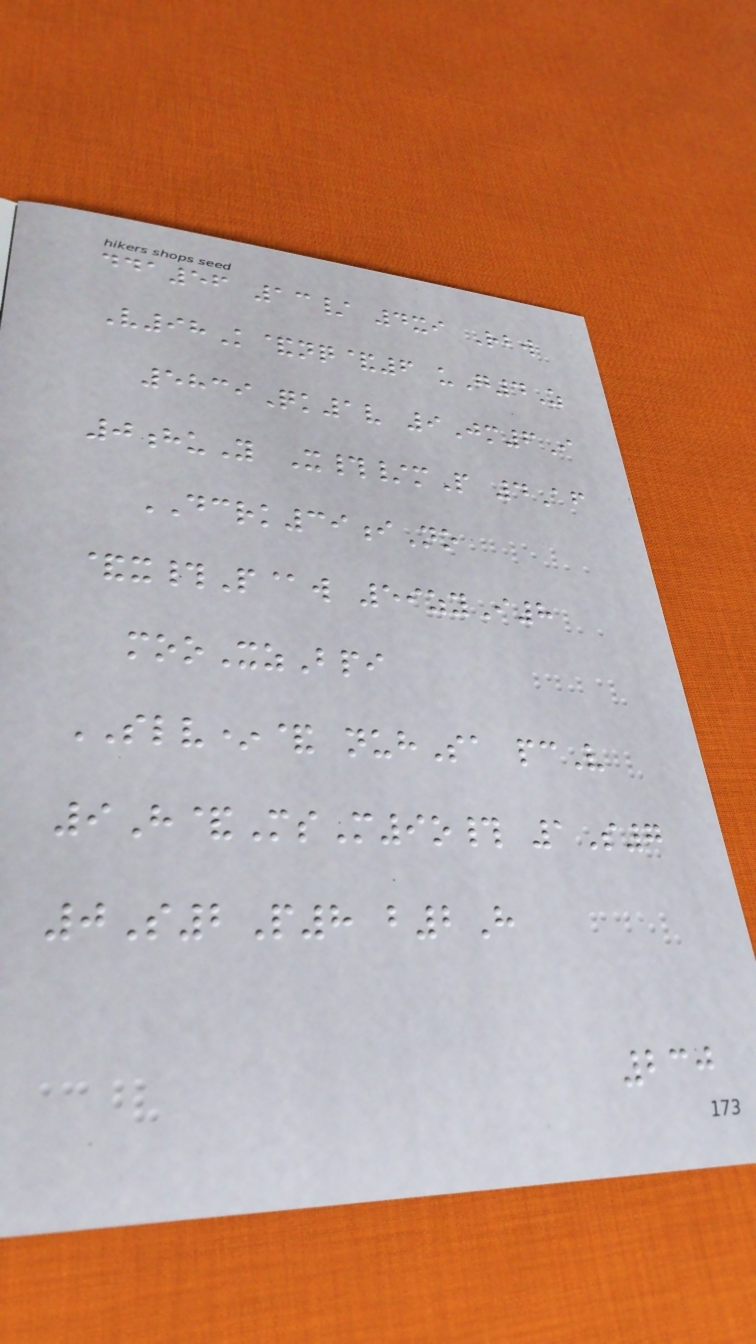dda56 13/ 4xi Rbw
V98K&nq&6 uG4Z
5839Qk1v 9Jm6I
0huY X#/mP 4Af
DCRK39iNo
&x#P@w 59zyI8
mooXzBpi
SLV*& nuhSa pcV
9H&MsM9o# 1S7
0S2P8 b2H
230
